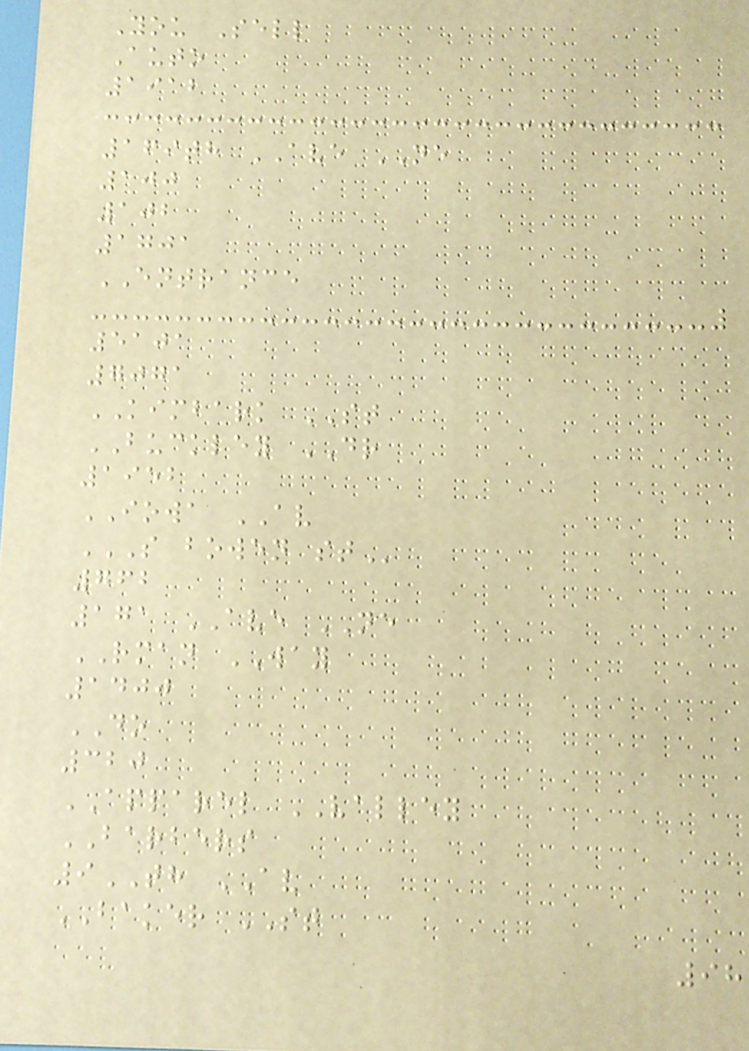You Sell
Auto
1912
169th AVE NE
100
102
1701
ENTRANCE
5101
7071
KIMBARK ST
BUCKLEY DR
1952
IOWA AV
S BOWEN ST
762
171 AVE NE
RMAN WAY
1400
DO
320
APPAREL VALLEY
BARBERS
9TH AV
BAKER ST
98
